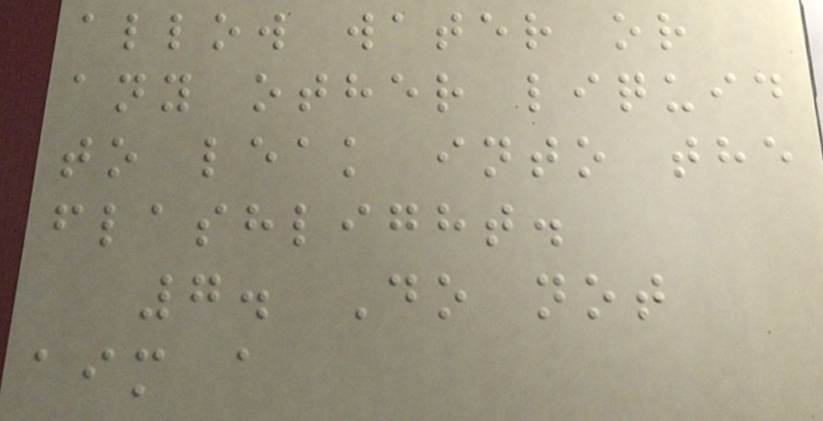allow water or
any other liquid
to leak into the
flashlight.
7. Do not
aim a
